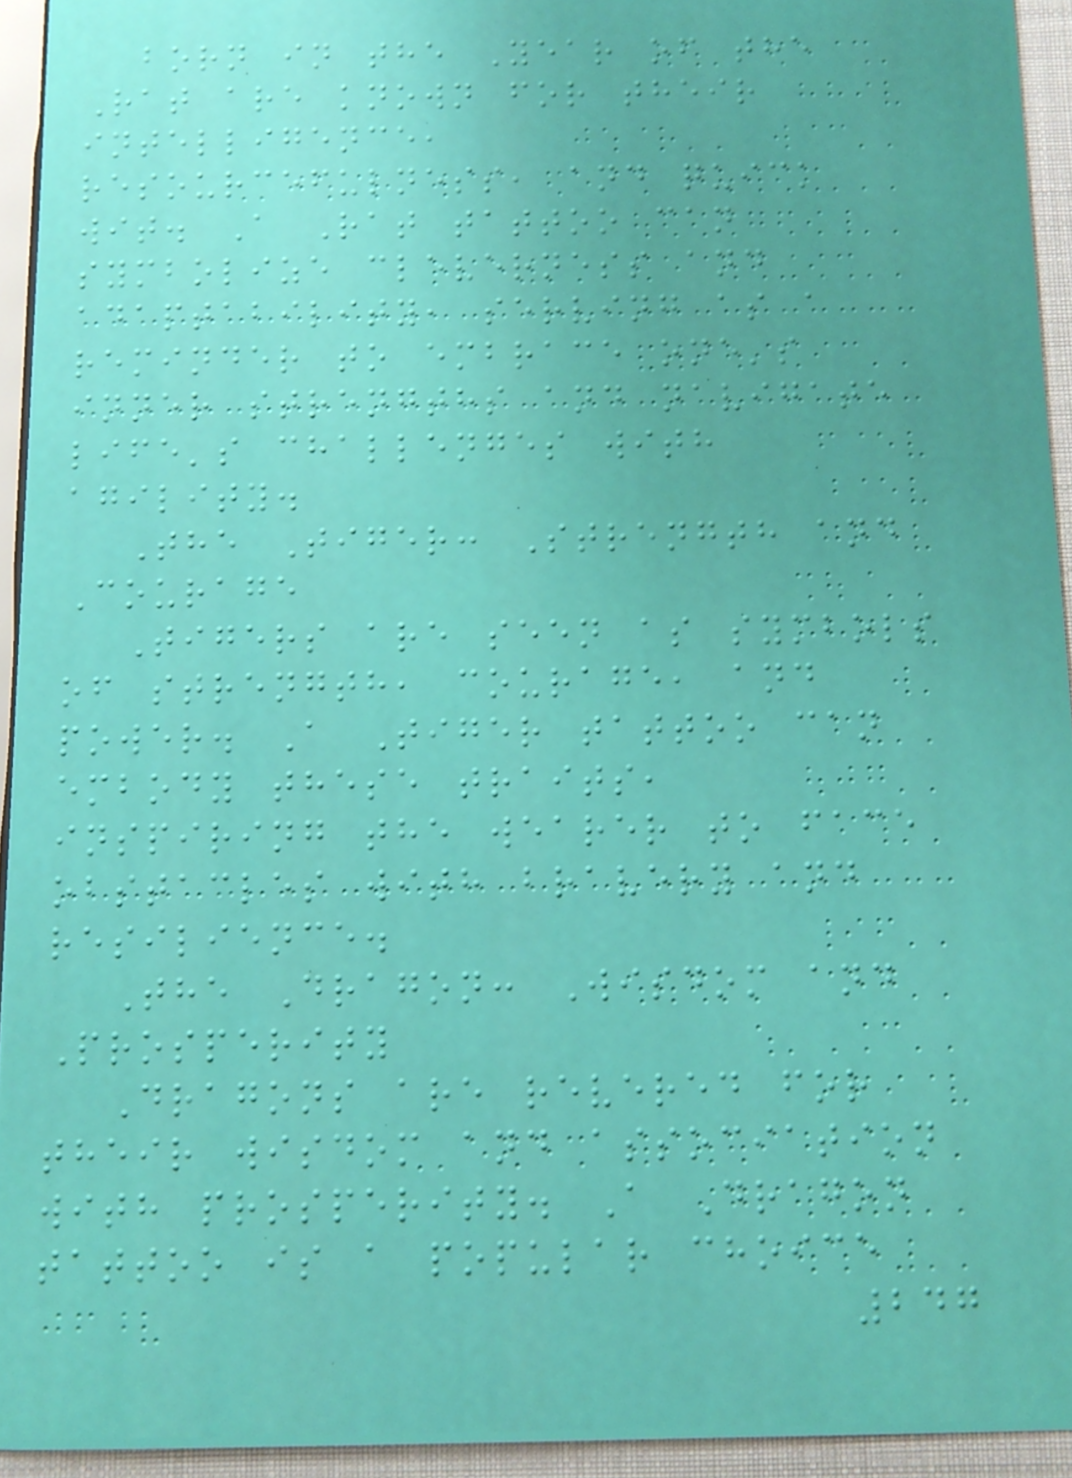born in the Year of the
Rat are known for their
intelligence,
resourcefulness, and quick
wit. A Rat tattoo can
symbolize cleverness and
adaptability, serving as a
reminder to embrace one's
inner strengths and navigate
life's challenges with
agility.
The Tiger: Strength and
Courage
Tigers are seen as symbols
of strength, courage, and
power. A Tiger tattoo can
embody these traits,
inspiring the wearer to face
obstacles with bravery and
resilience.
The Dragon: Wisdom and
Prosperity
Dragons are revered for
their wisdom and association
with prosperity. A Dragon
tattoo is a popular choice
247
